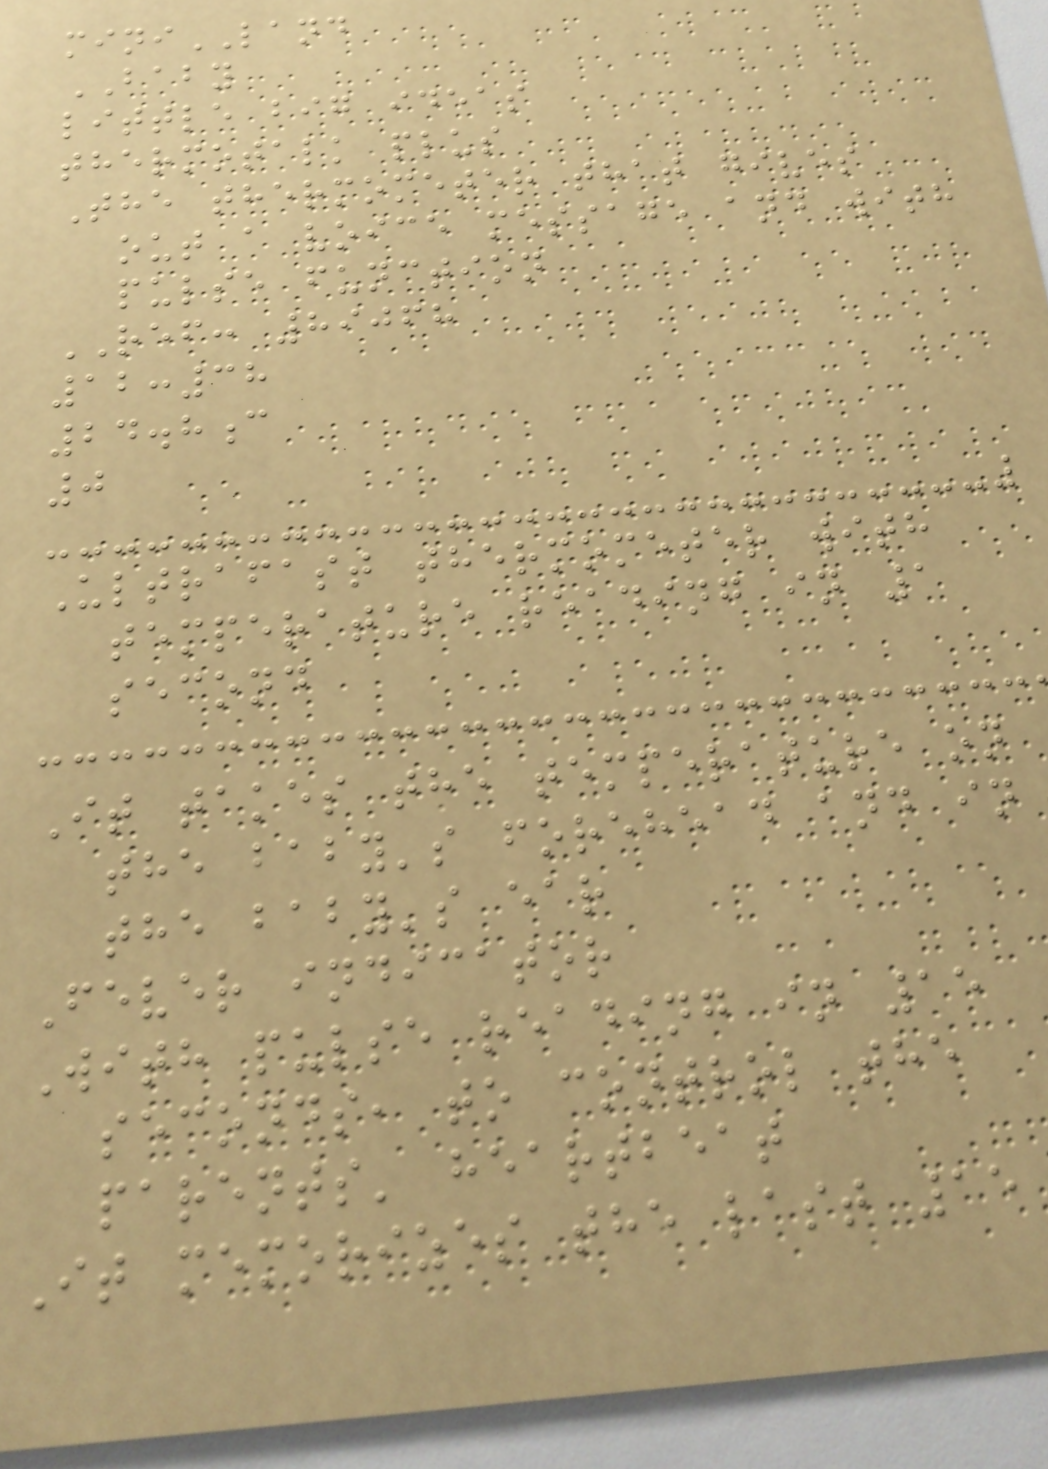miniLAND
BABY
little big ideas
thermotalk plus
The thermometer that gives
out a voice message and with
pulse function
REF: 89068
12:38
24.8c
0
Ultrafast thermometer with
temperature reading in 1
second
It takes the temperature on
the baby's forehead and in
the baby's ear
Fever indicator
With pulse reading in 15
seconds, to control the
parents' heartbeat
It memorizes the last 15
